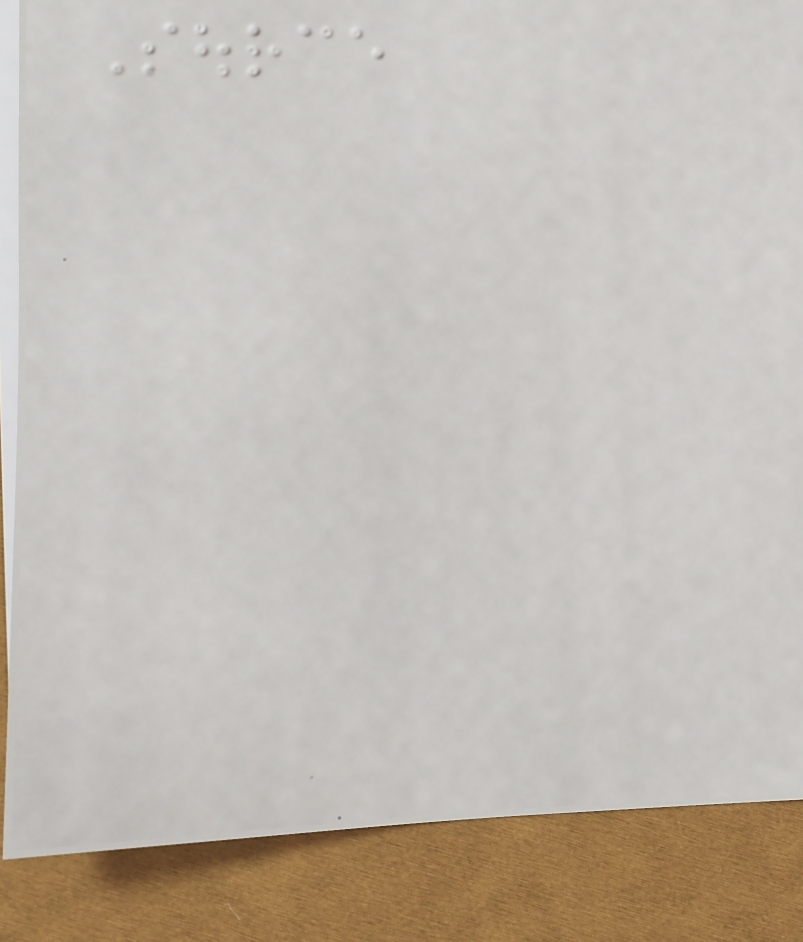Source
